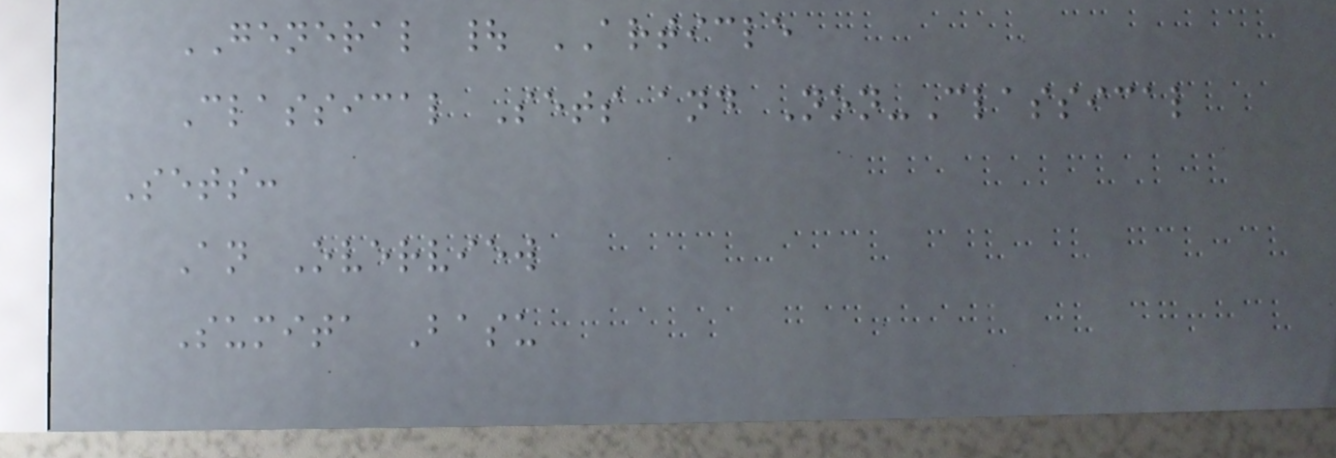GENERAL | ARTICLE
Classical Sets and Non-Classical
Sets:
An Overview
Sumita Basu
